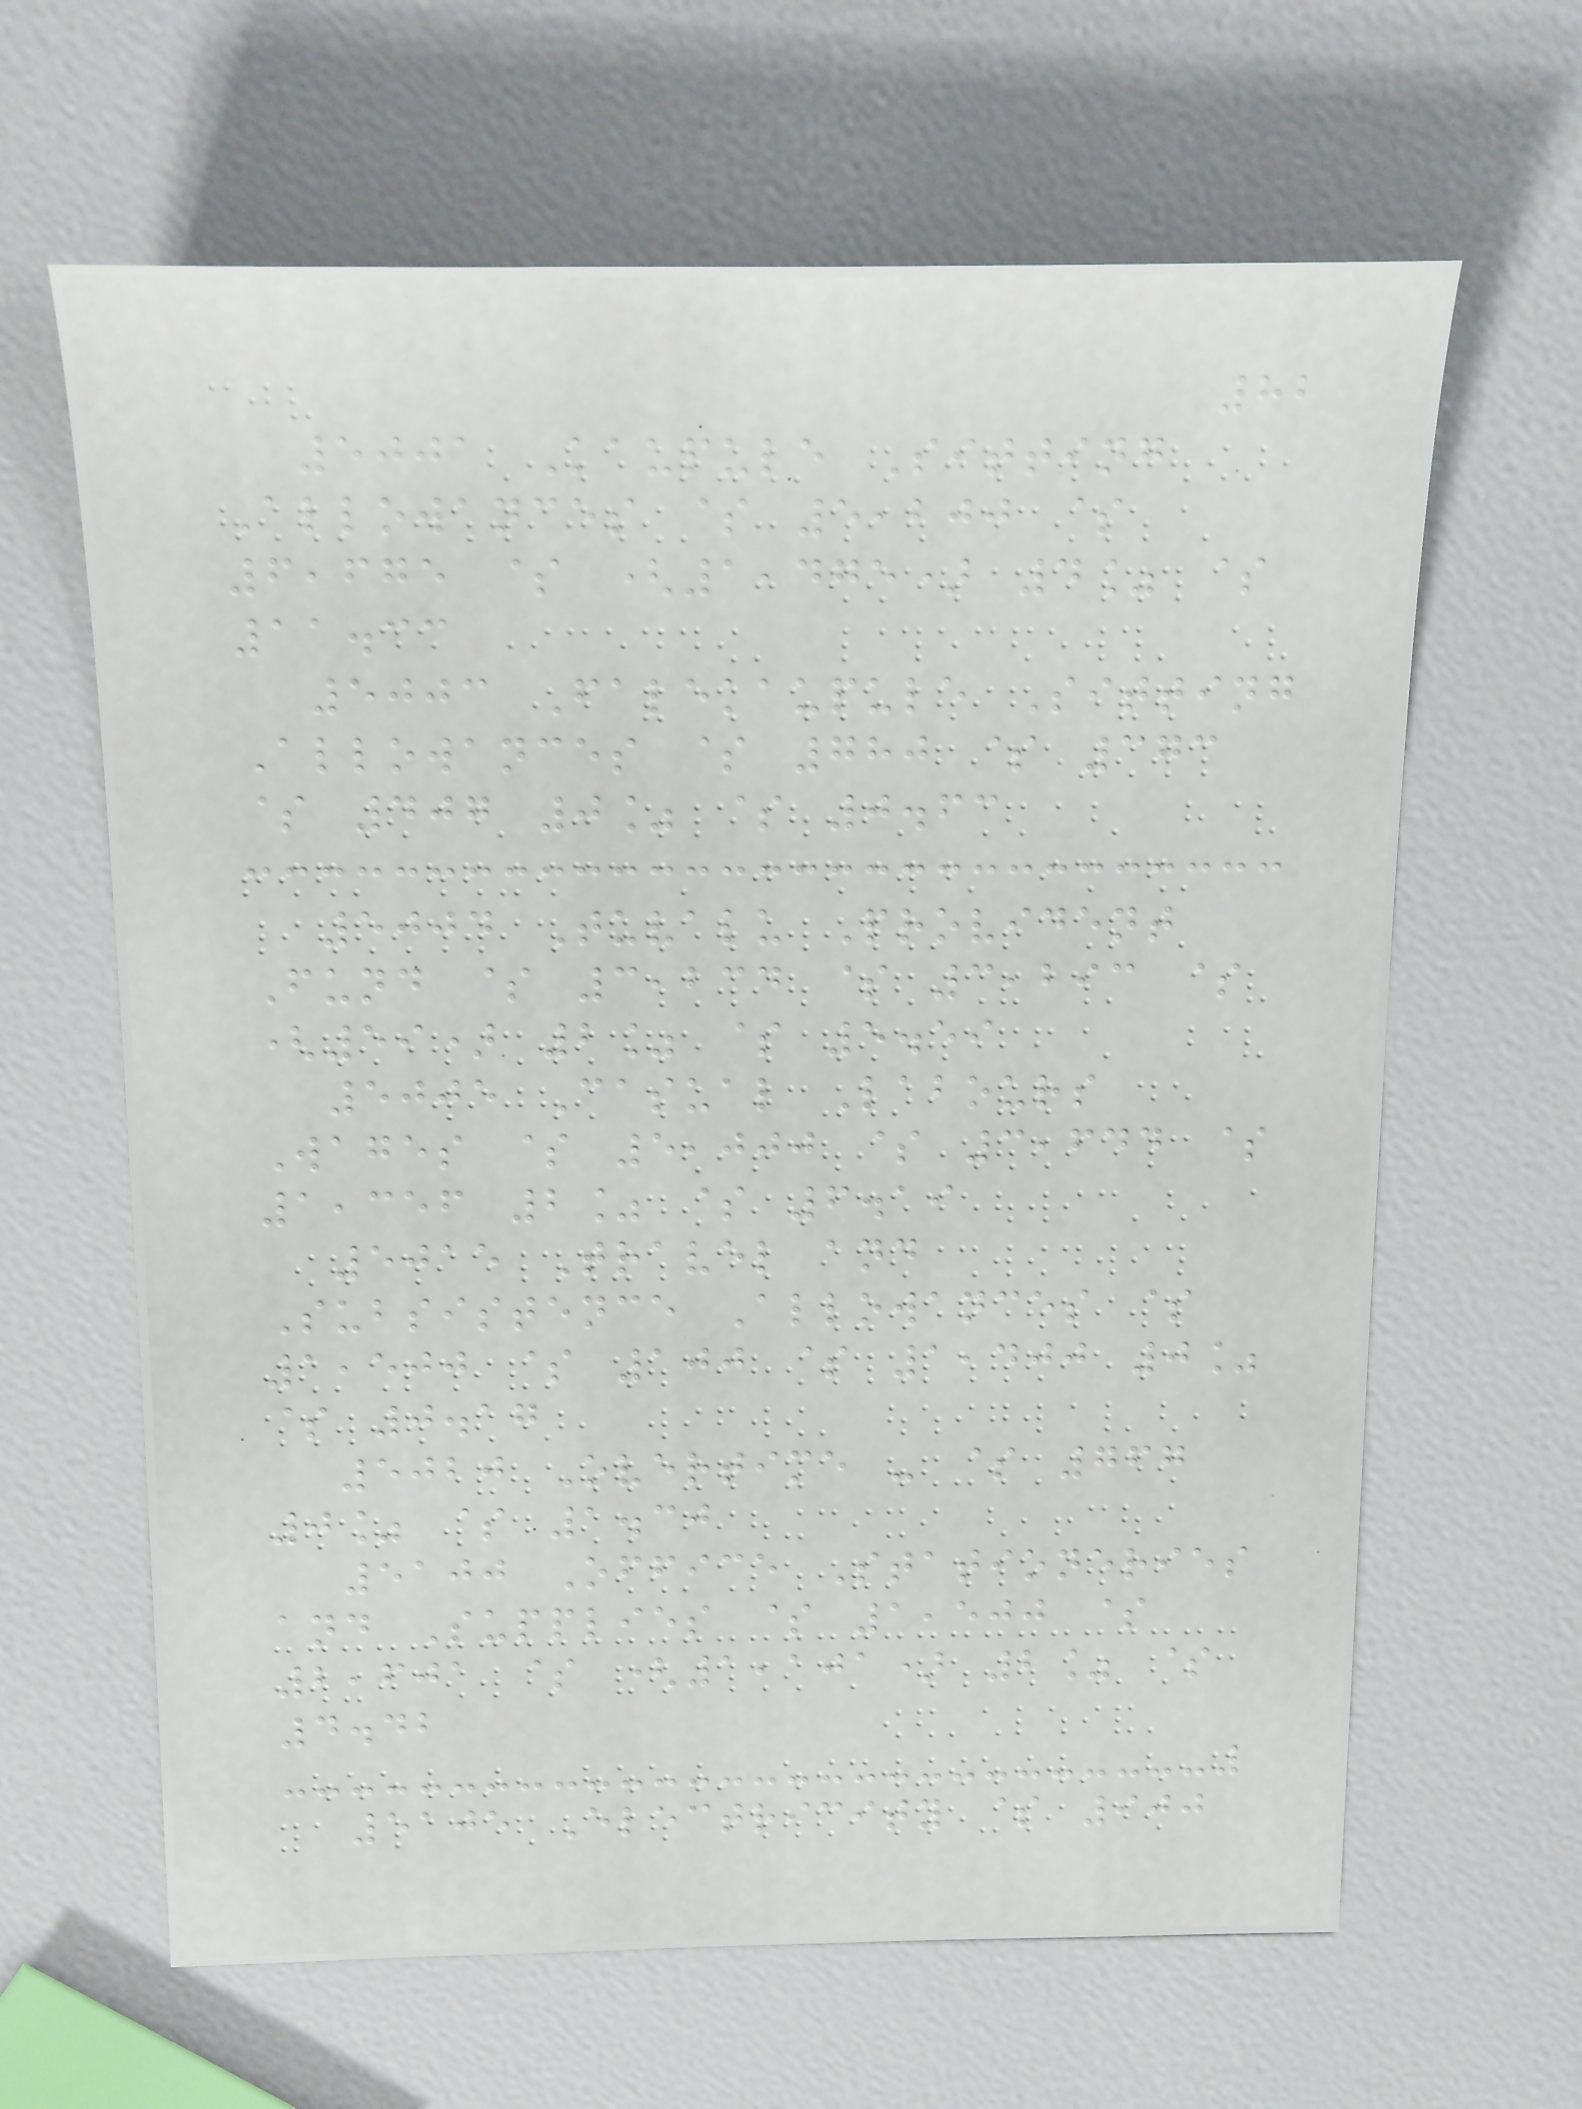82
5001 Kaupule Sitting
Allowances $ 5,200 $
6,675 $ (1,475) 4% $
11.33
5003 Falekaupule Sitting
Allowances $ 780 $ 373
$ 407 0% $ 0.63
5004 Tuvalu Provident
Fund $ 3,234 $ 3,293 $
(59) 2% $ 5.59
5005 Casual Labours
Wages $ 5,000 $ 3,644 $
1,356 2% $ 6.19
5015 Travel and
Subsistence Allowances $
1,500 $ 100 $ 1,400 0%
$ 0.17
5020 Overtime - $ 767
0% $ 1.30
5100 Office Stationeries
and Supplies $ 1,500 $
2,601 $ (1,101) 2% $
4.42
5105 Electricity $ 900
